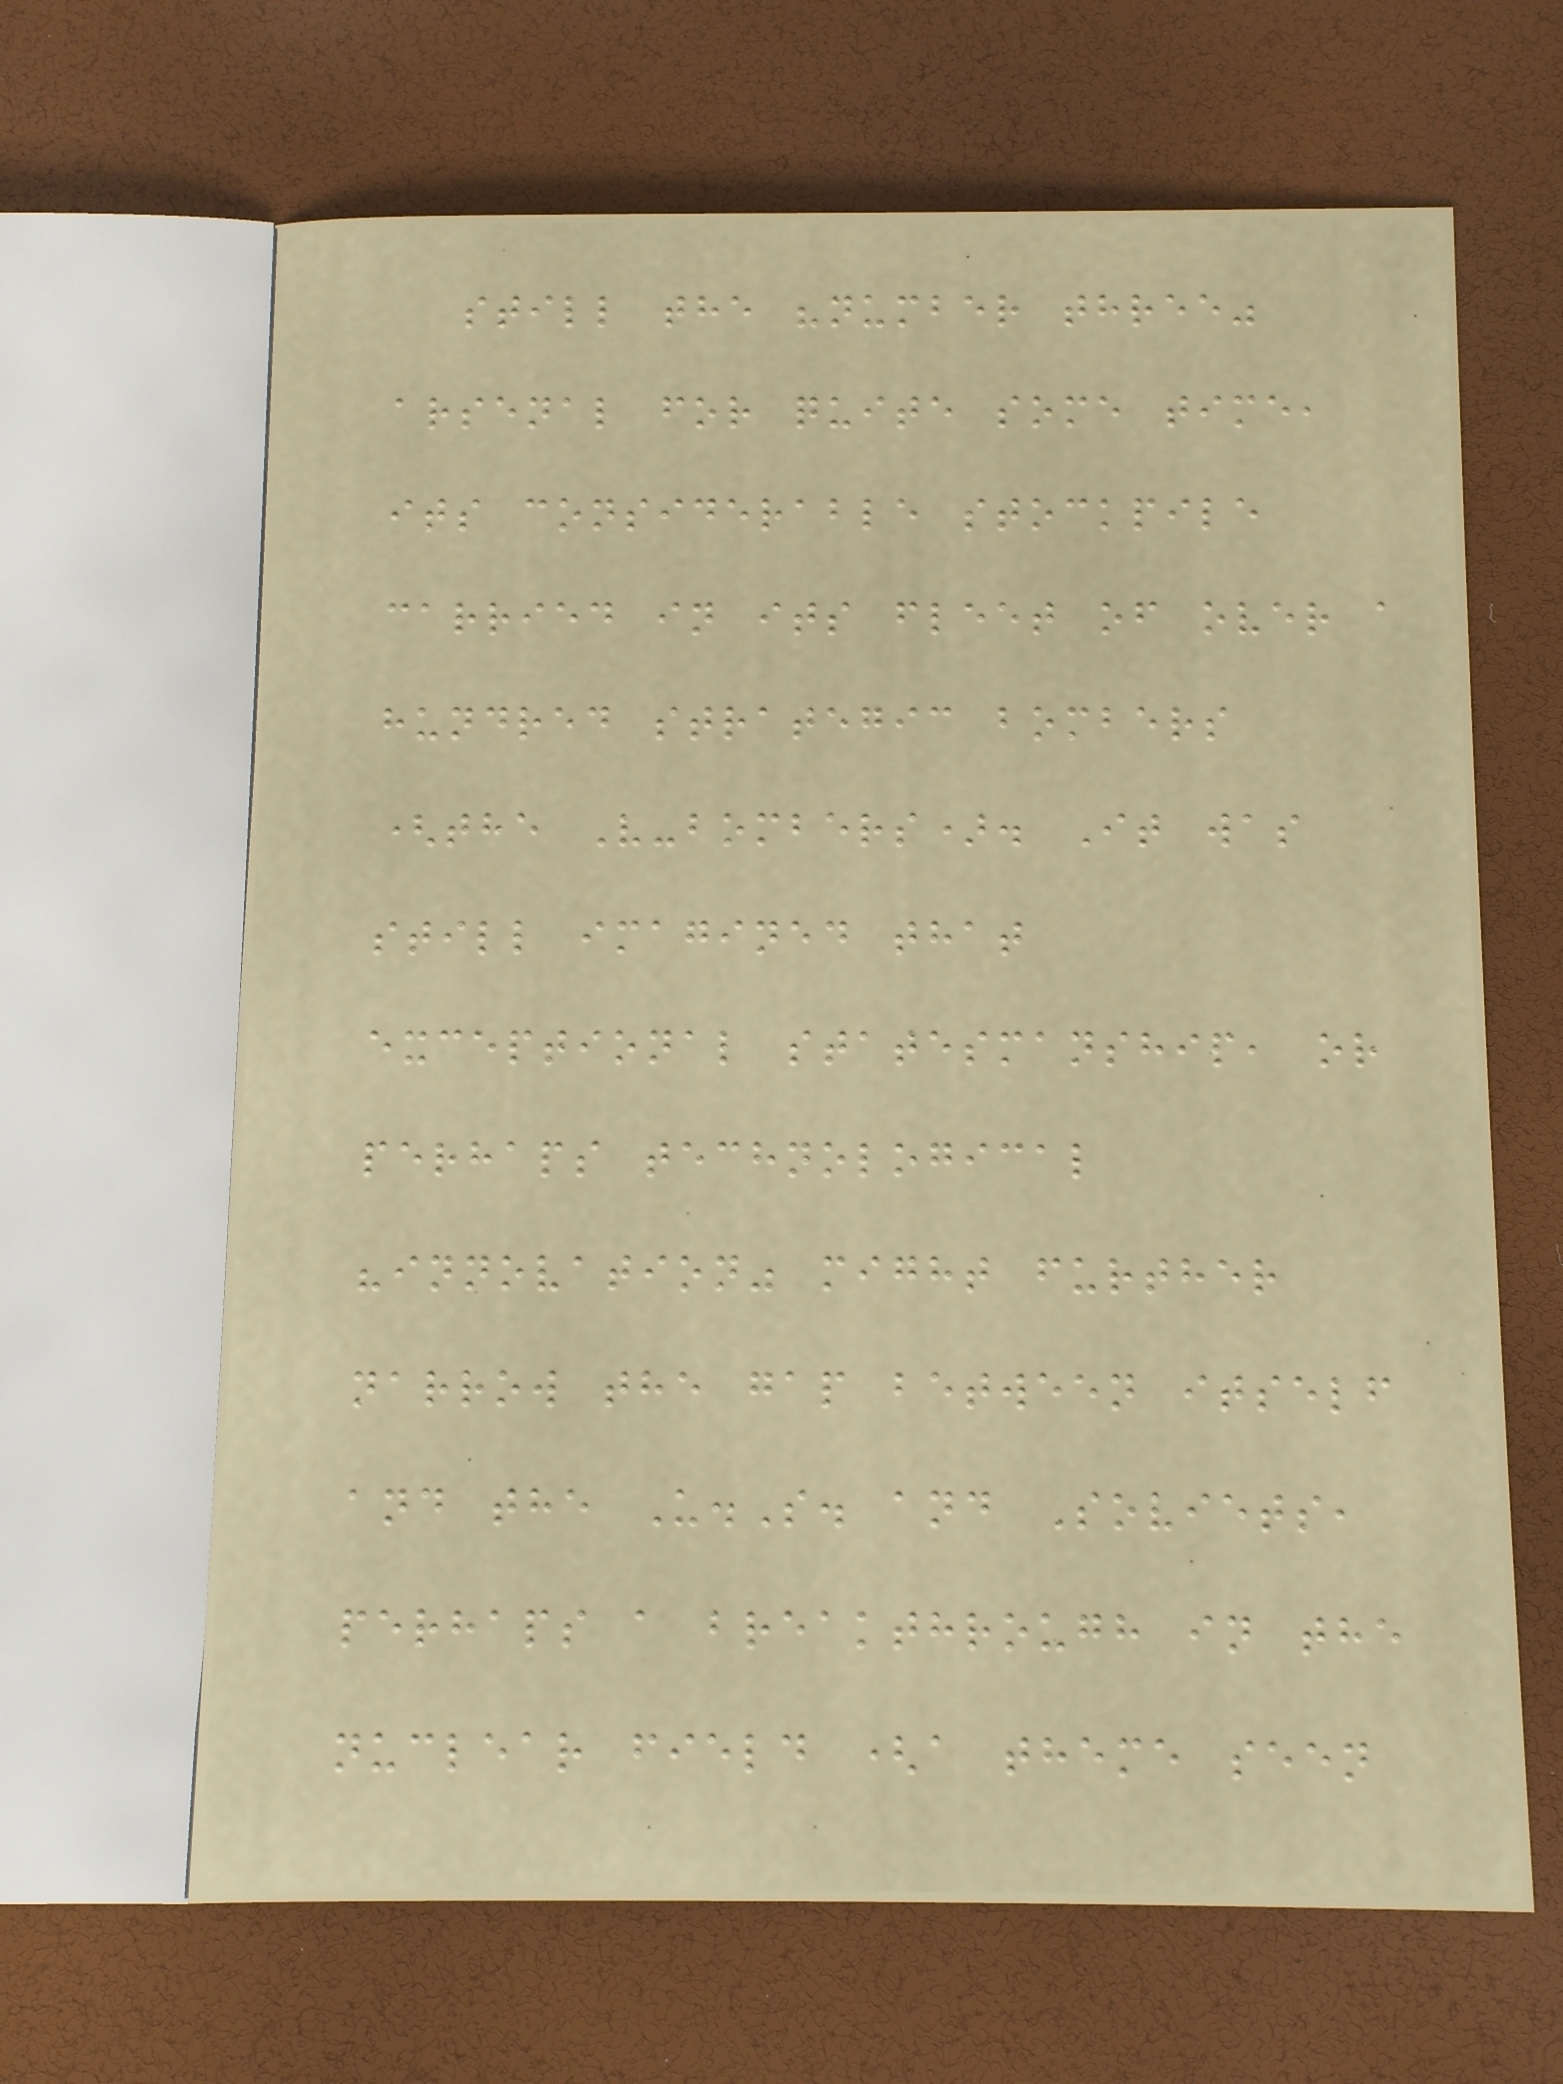still the "number three"
arsenal for quite some time,
its considerable stockpile
carried in its fleet of over a
hundred strategic bombers
(the V-bombers). It was
still imagined that
exceptional statesmanship, or
perhaps technological
"innovation" might further
narrow the gap between itself
and the U.S. and Soviets,
perhaps a breakthrough in the
nuclear field (a theme seen
